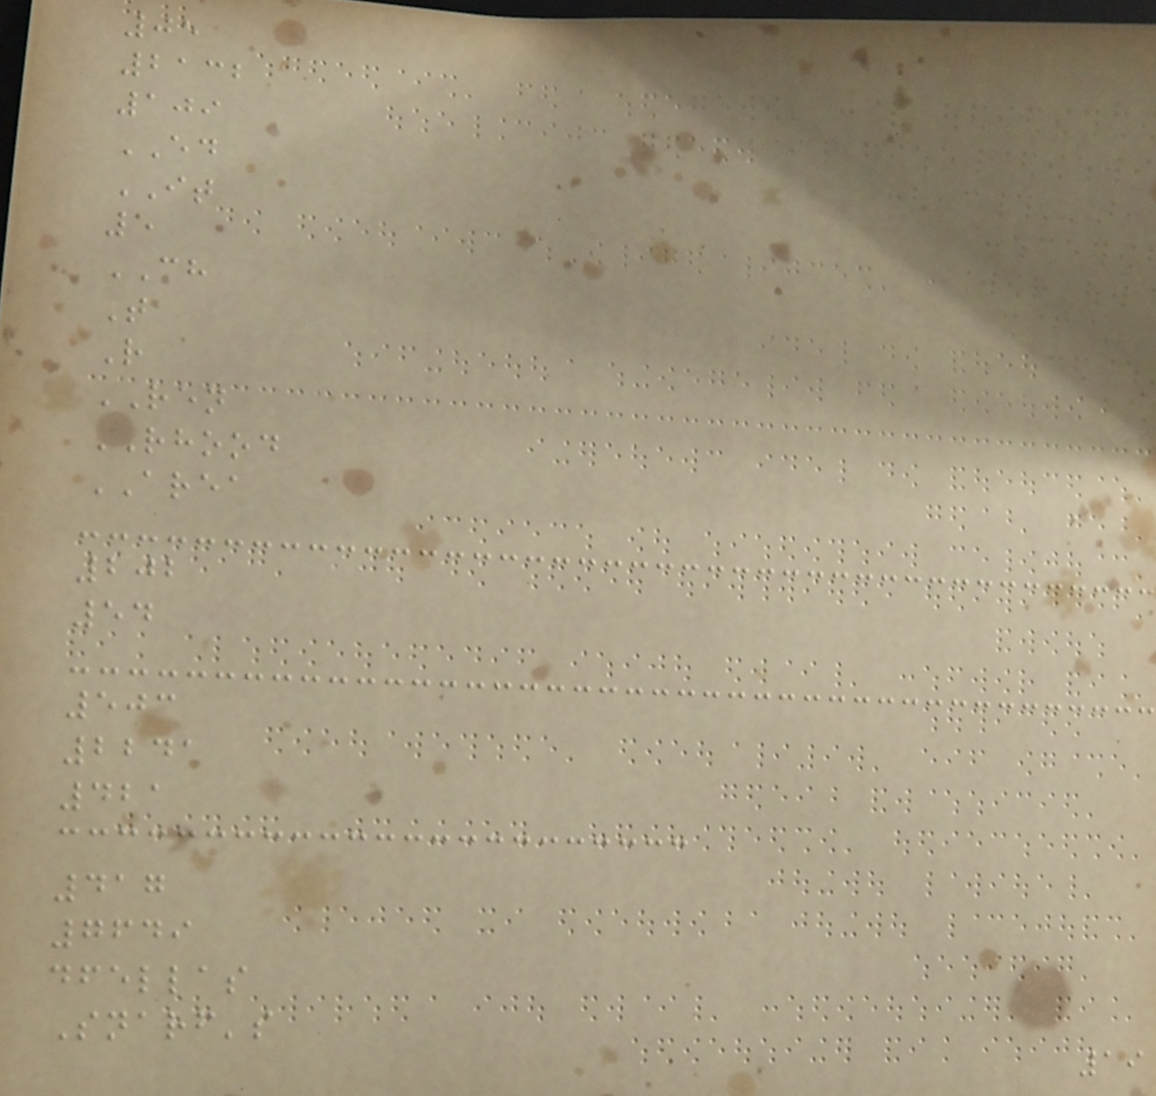05
2132
109
ED
IT
5
CH
T
R
REN
RHOOD
AREA
202
54
503
2241
421
417
7649
dfellas
Snarf's
19
